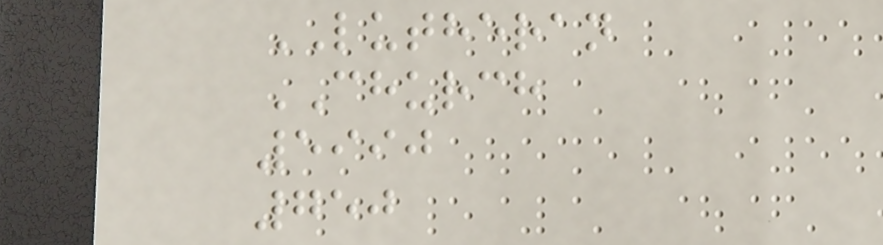LUTHERAN
CHURCH
5990
750
